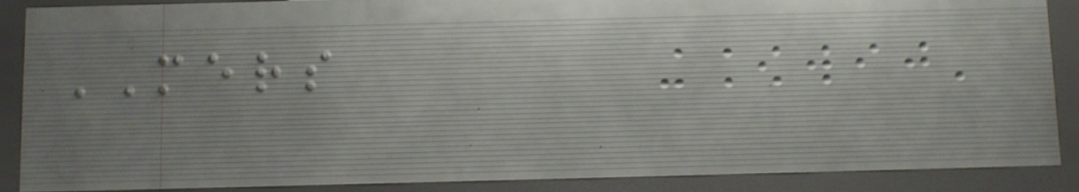MERS
